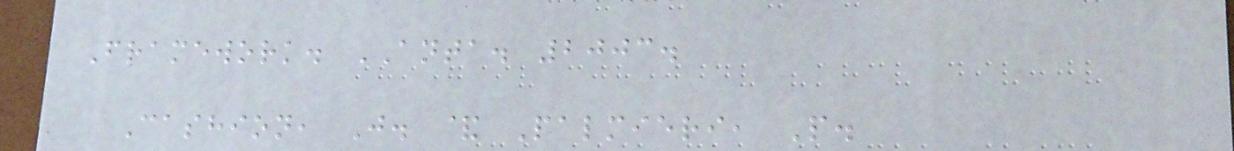Framework. ANTA. 2003.
Cashion, J. & Palmieri, P.
